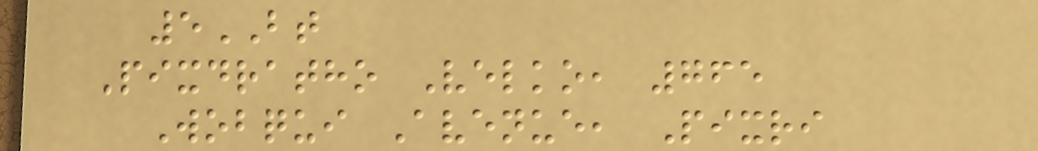5BT
Pixdratho Velko, 765
Wobqui Avenue, Pixri
